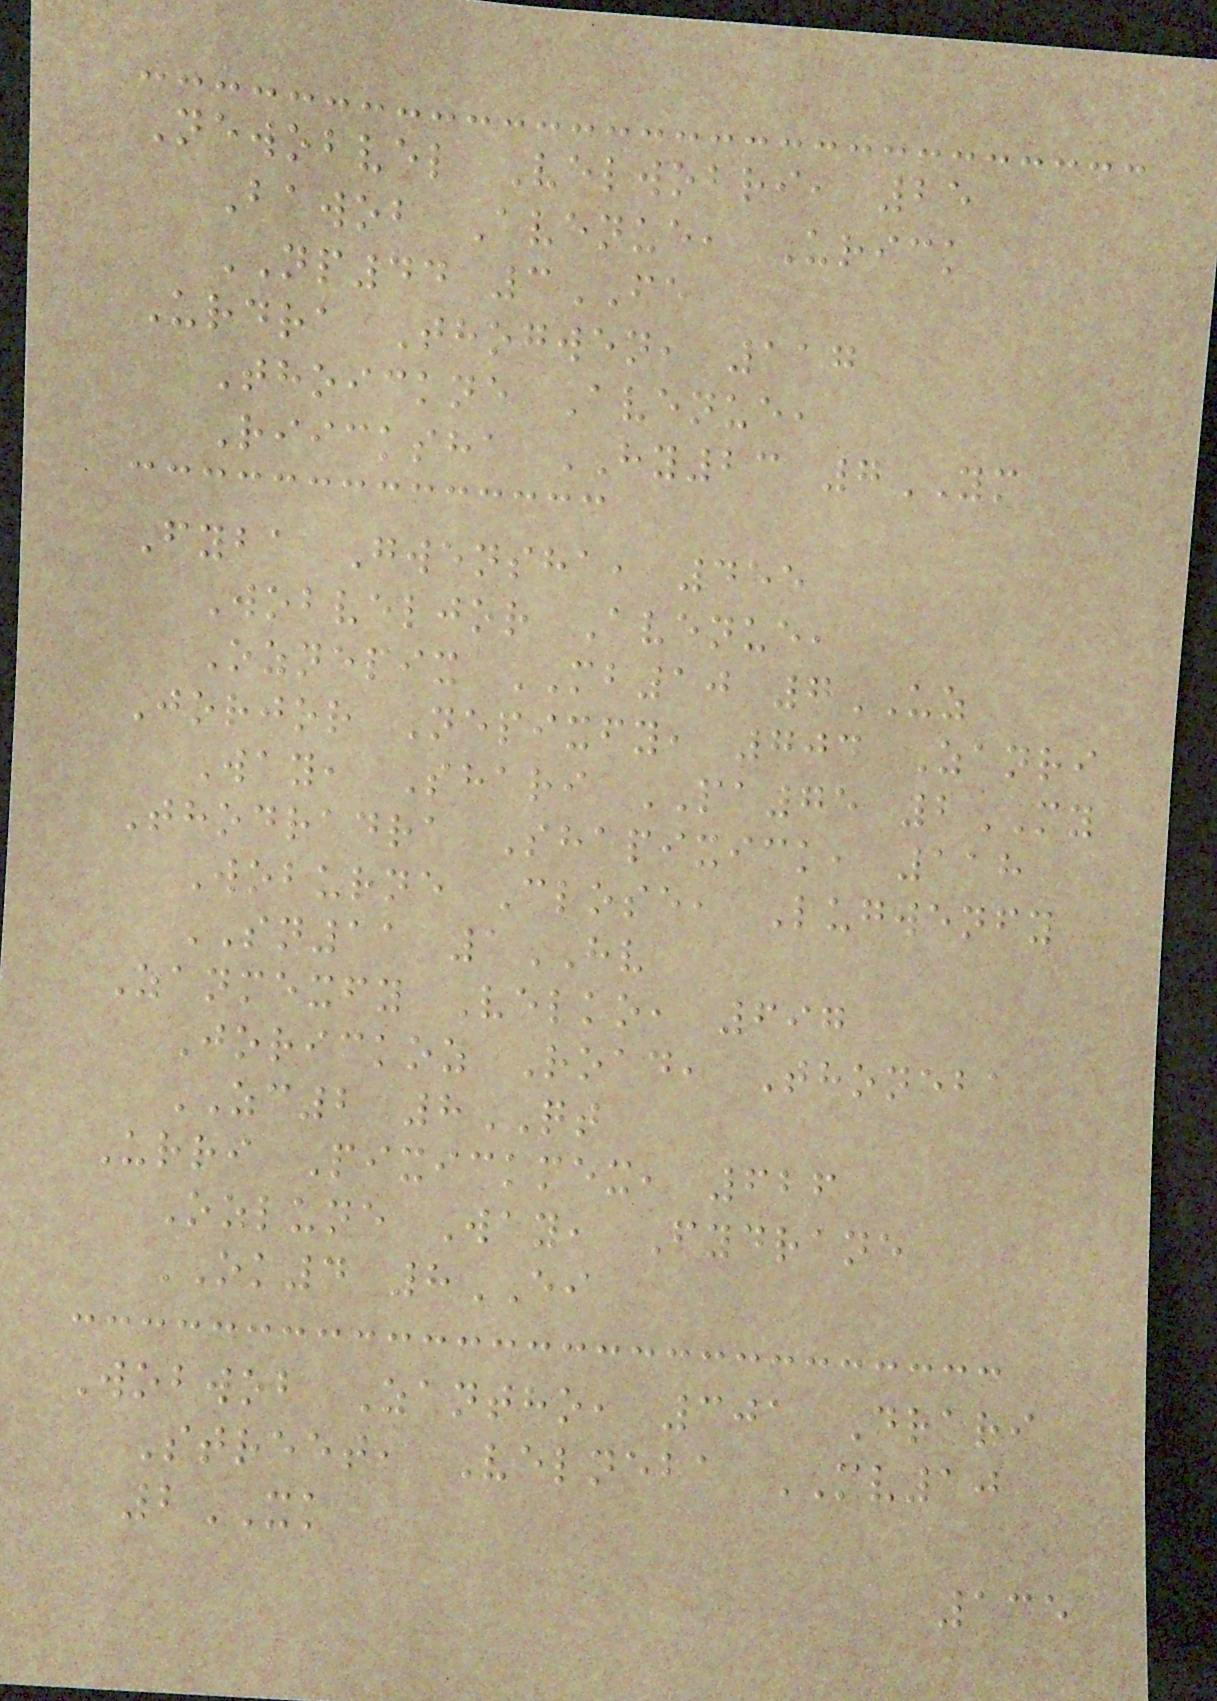Newobvel Velwobri, 25
Bawob Avenue, Urick
NP44 3FE
Urdra Thogwen, 117
Thoickne Avenue,
Riicksha HY23 7YM
Fyba Gwensha, 455
Wobveljor Avenue,
Oznepix MB10 7UZ
Jorjor Nepixfy, 704 Zanri
Way, Shari PA75 2MY
Thodradra Shapixick, 118
Woburne Close, Lugwenfy
SN11 1HV
Zanmexfy Velko, 697
Jorickoz Road, Thoneba
ZC2 8QT
Urri Pixickmex, 626
Ozlune Way, Fydrane
OK4 8EI
Wobwob Zantho, 301 Drari
Street, Velneba MV10
2XK
135
